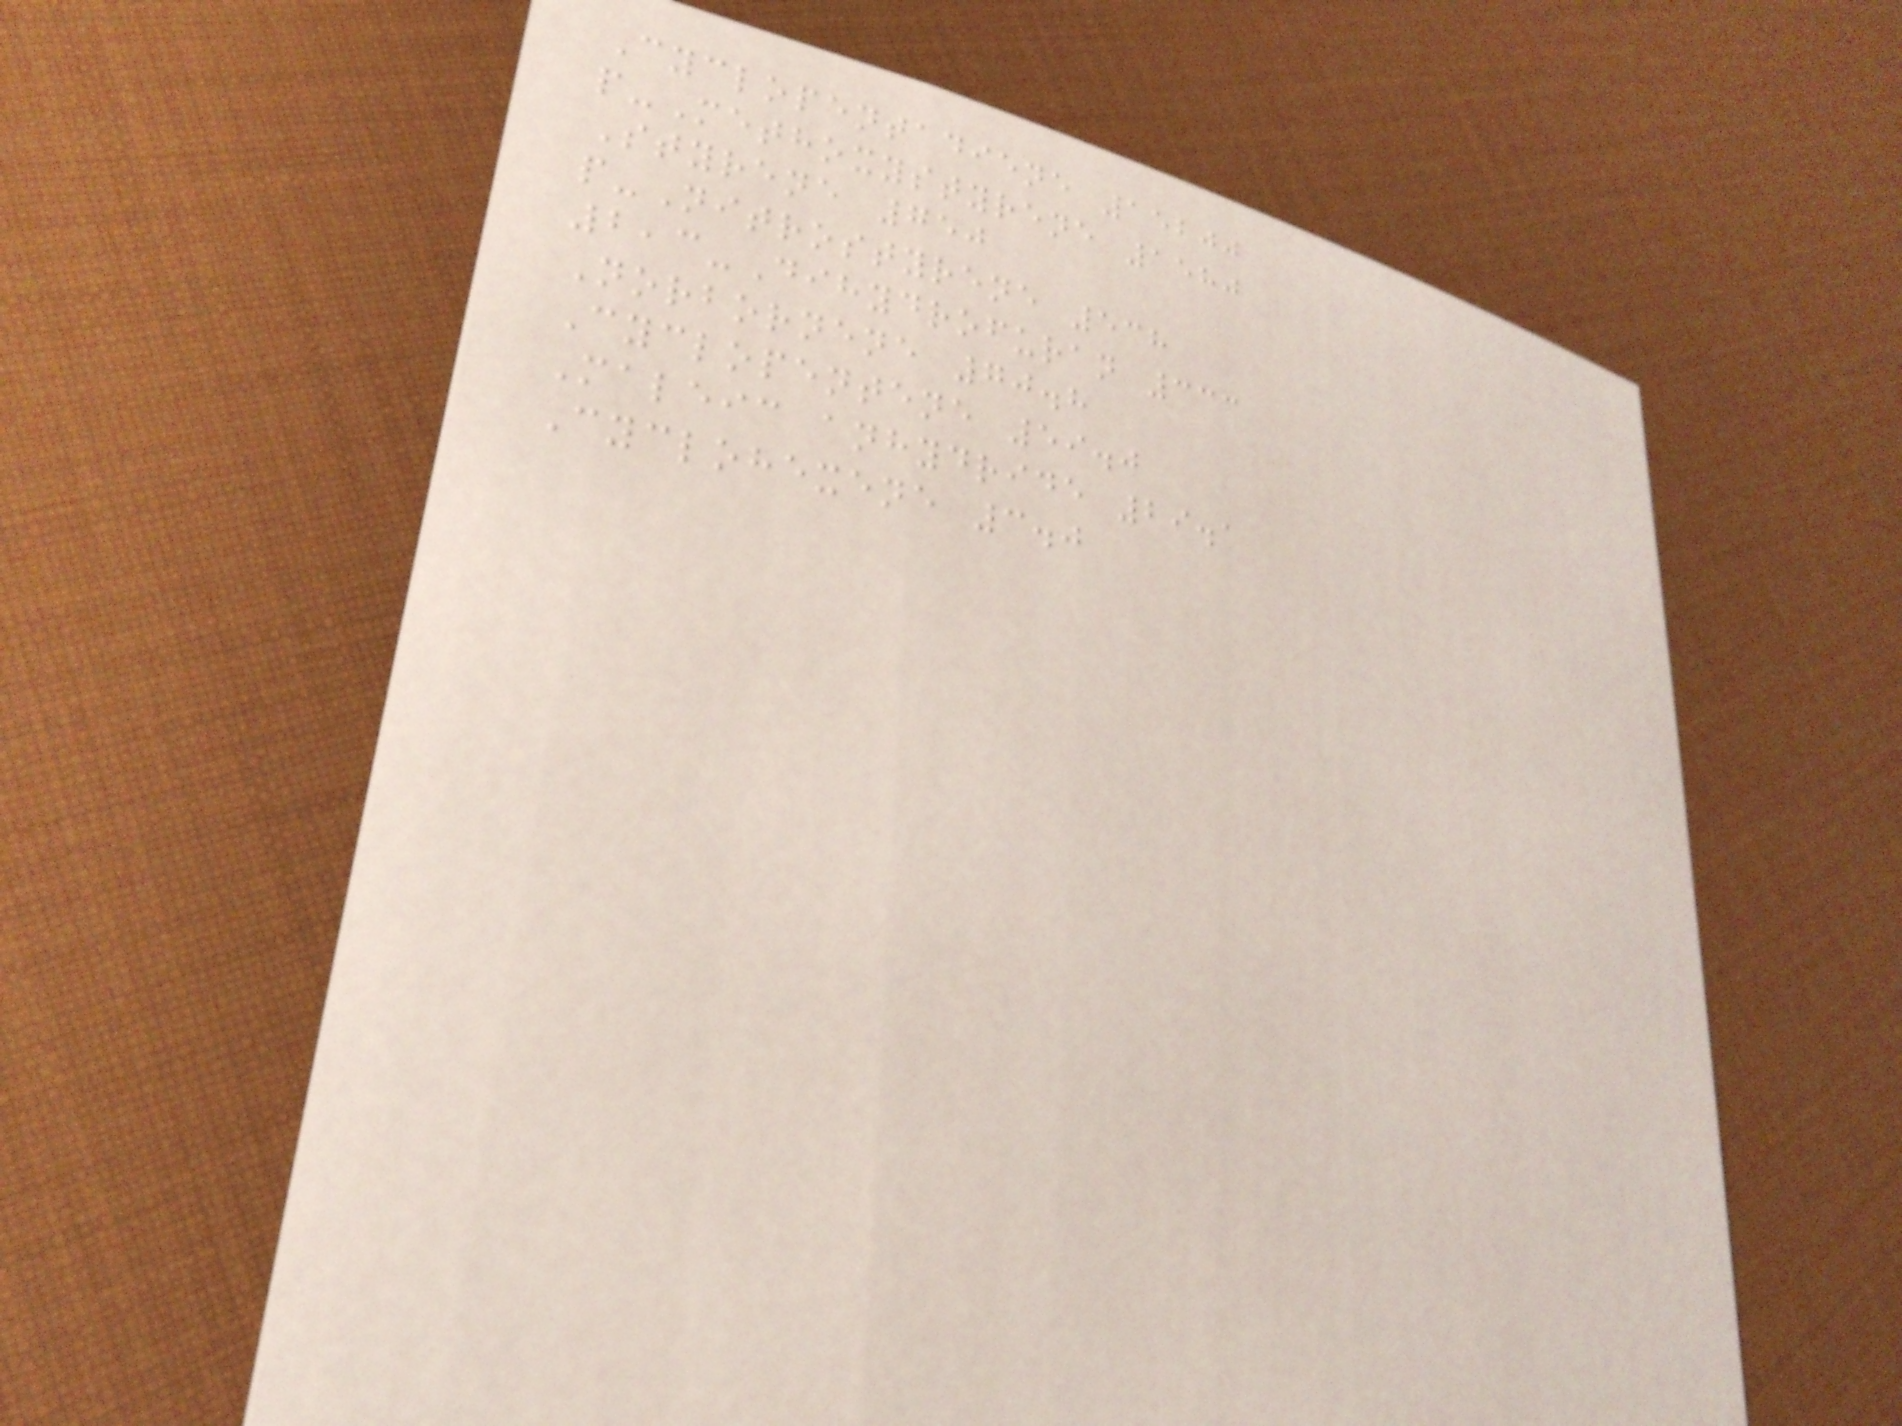Cyclopentadiene 15200
p-Methoxystyrene 1580
Styrene 750
p-Nitrostyrene 538
2,3-Dihydrofuran 333
Norbornene 70.8
Cyclopentene 59.0
Maleic anhydride 29.1
Cyclohexene 3.0
